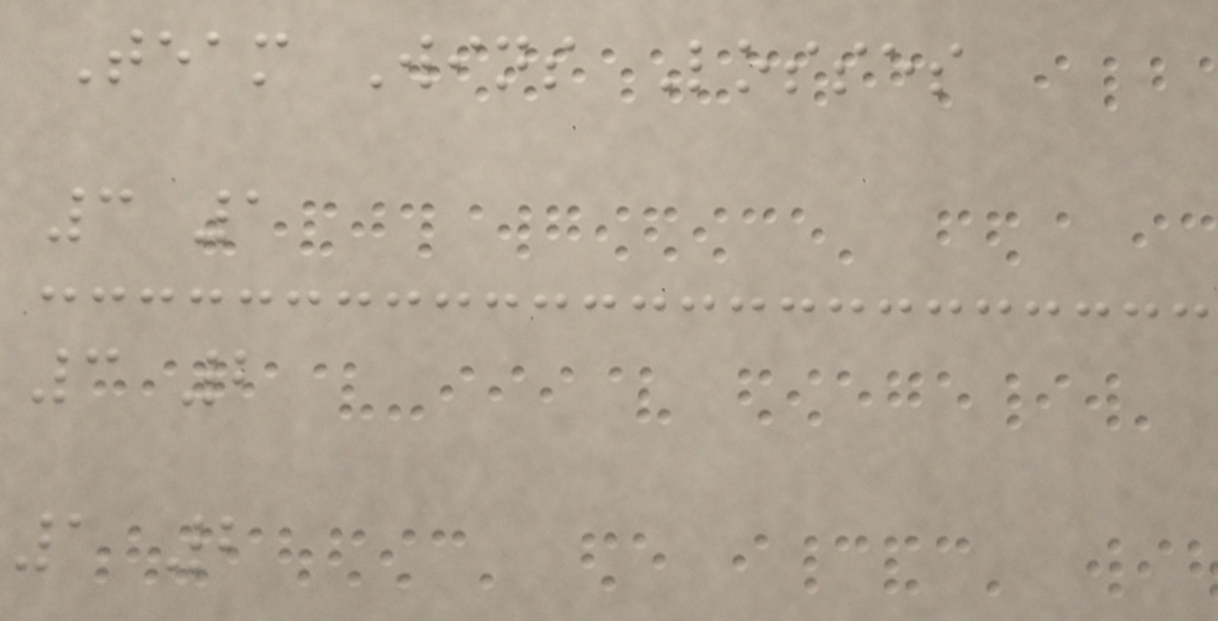Team Wins Losses
3 1
3 2
1 2
